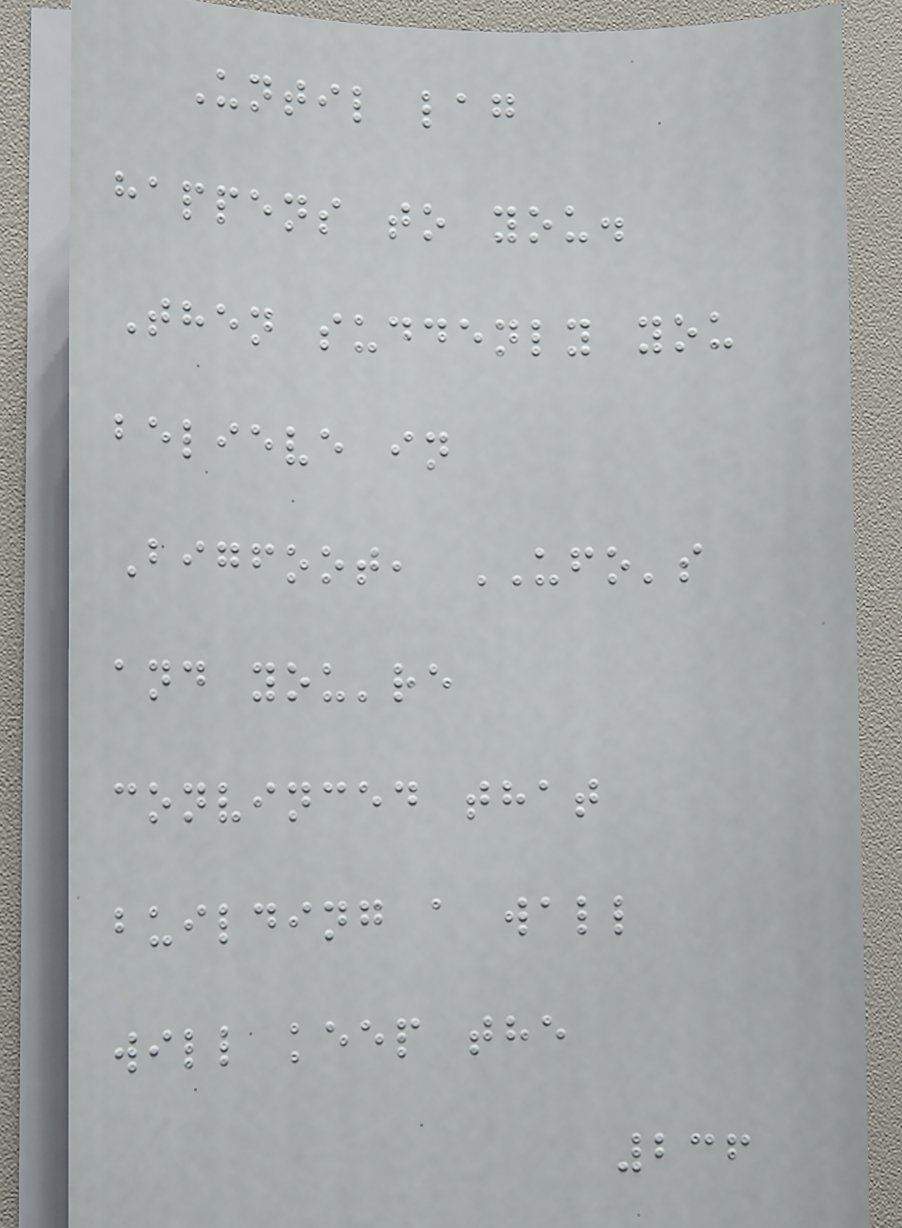Until lag
happens to you.
Then suddenly you
believe in
Bigfoot, UFO's
and you're
convinced that
building a wall
will keep the
236
